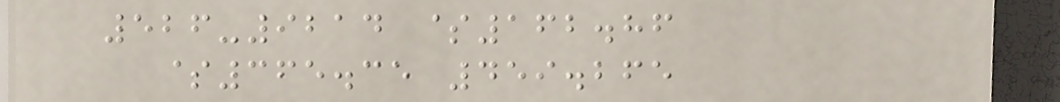526-9214 $162.86
$365.35 459.265
